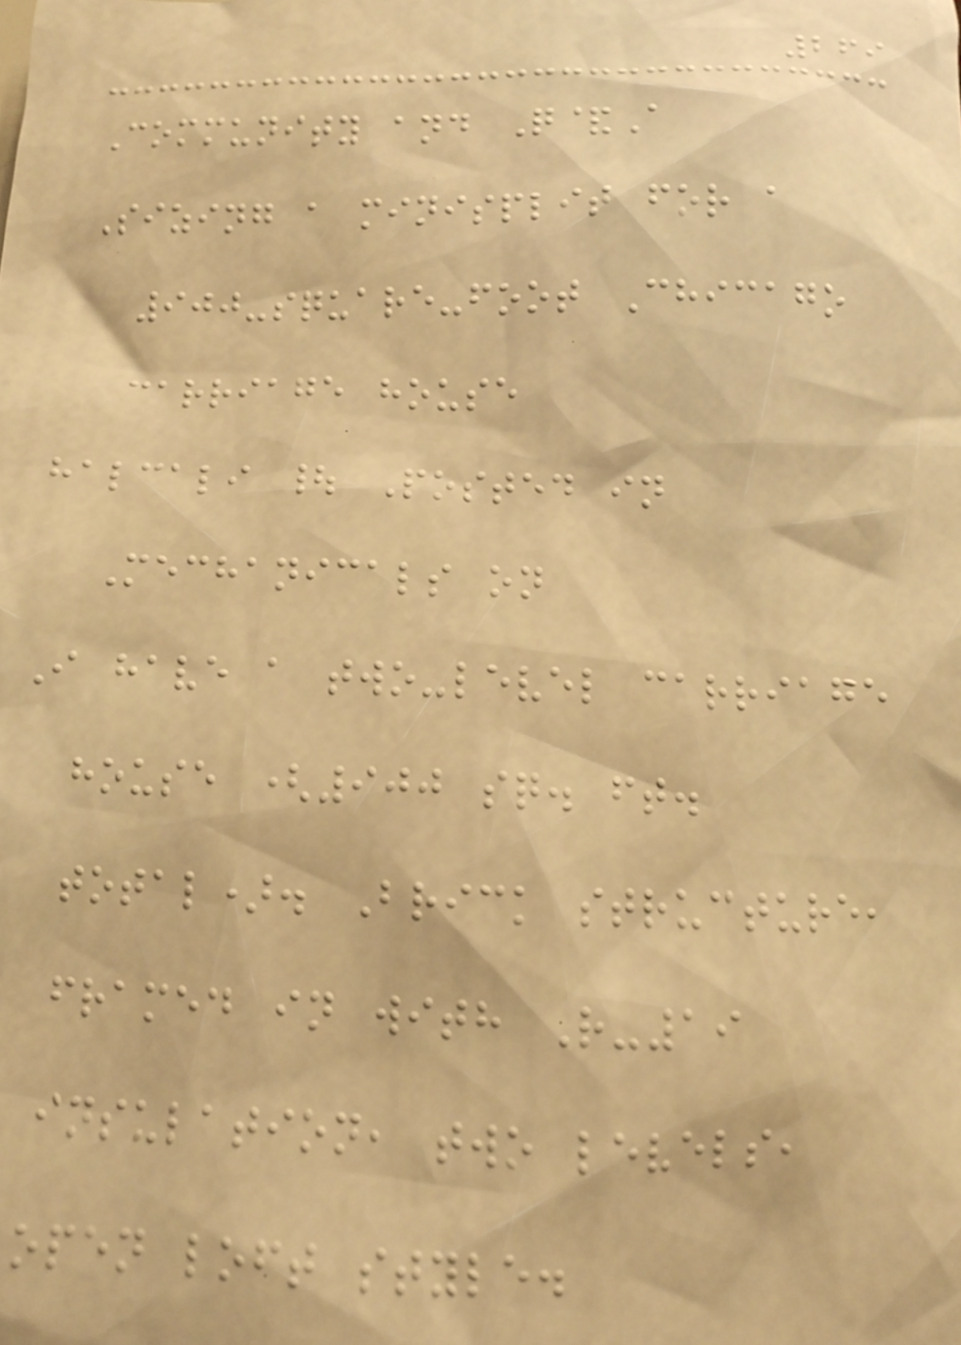269
Community and Q&A
Sizing a minisplit for a
900-square-foot Chicago
carriage house
halcali | Posted in
Mechanicals on
I have a two-level carriage
house (900 sq. ft.
total). Brick structure,
framed in with R-19
insulation, two levels,
open loft style.
